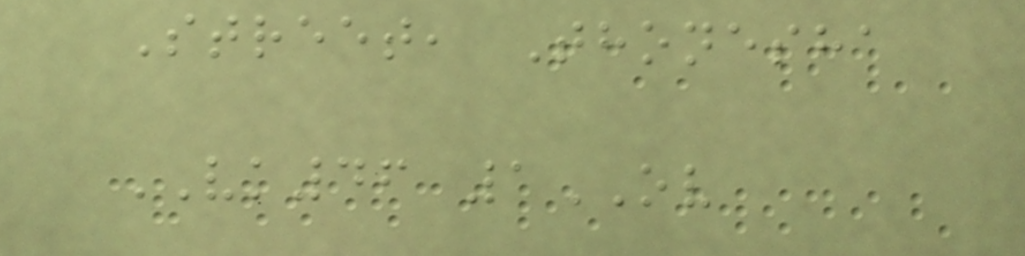Street, Thonesha
VK46 1OV
